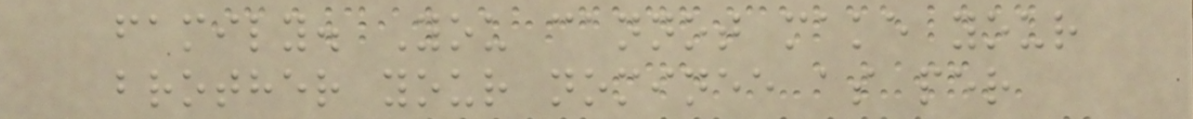family. You cannot make your
brother your nominee as per
